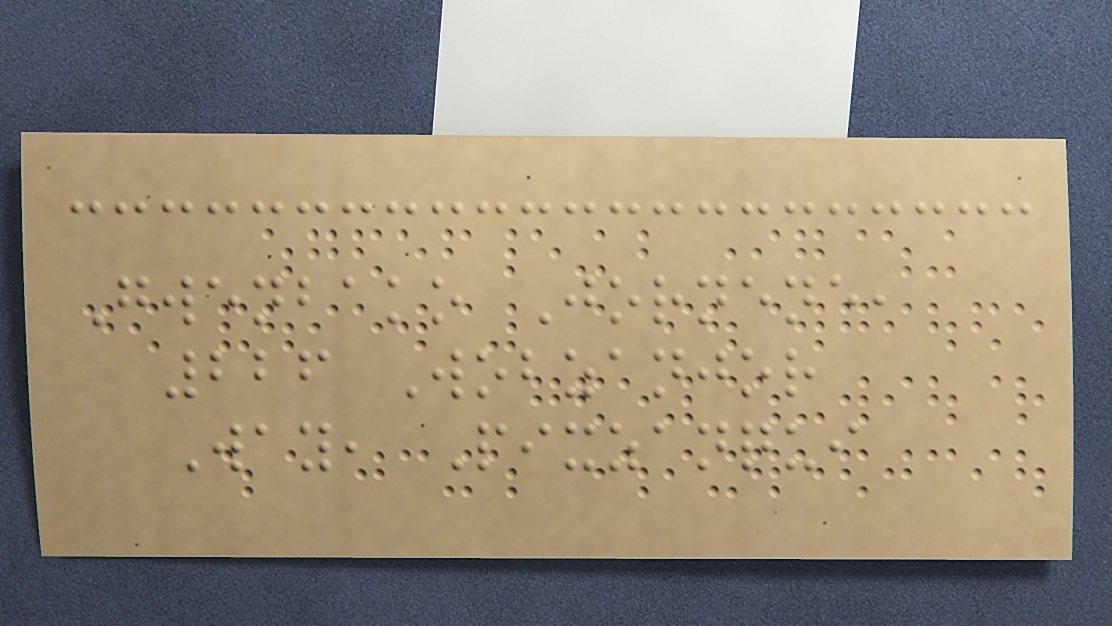Gwenbako Jornene,
226 Wobzanjor
Way, Pixzanqui
